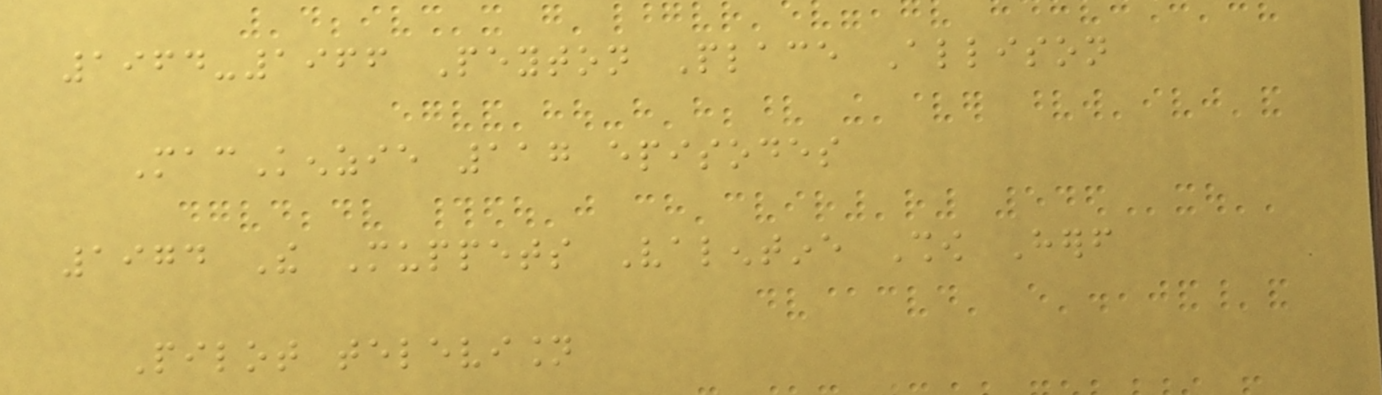1964-1966 Peyton Place Allison
MacKenzie 117 episodes
1974 The Muppets Valentine Show Herself
Pilot television
